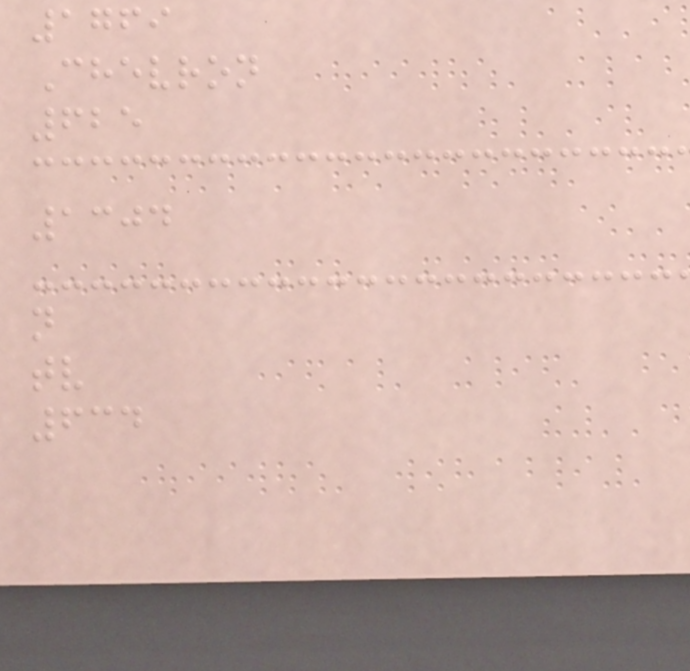1769
Chevron
625
1304
n
tv
634
